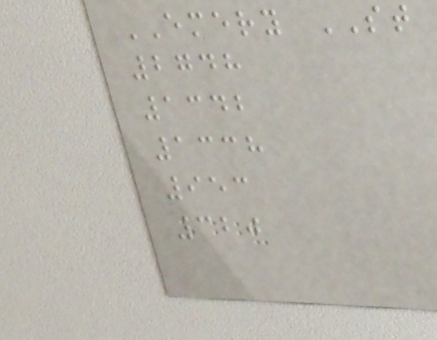EMERY ST
2748
1342
1338
953
320
